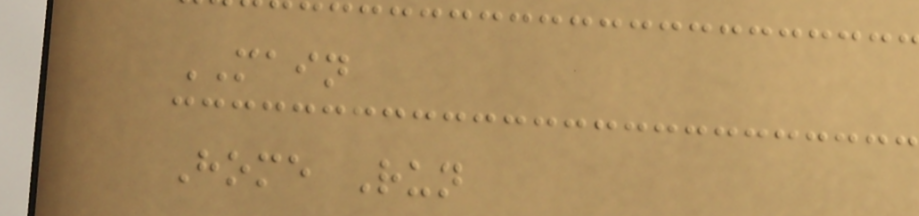MAIN
Home Run
